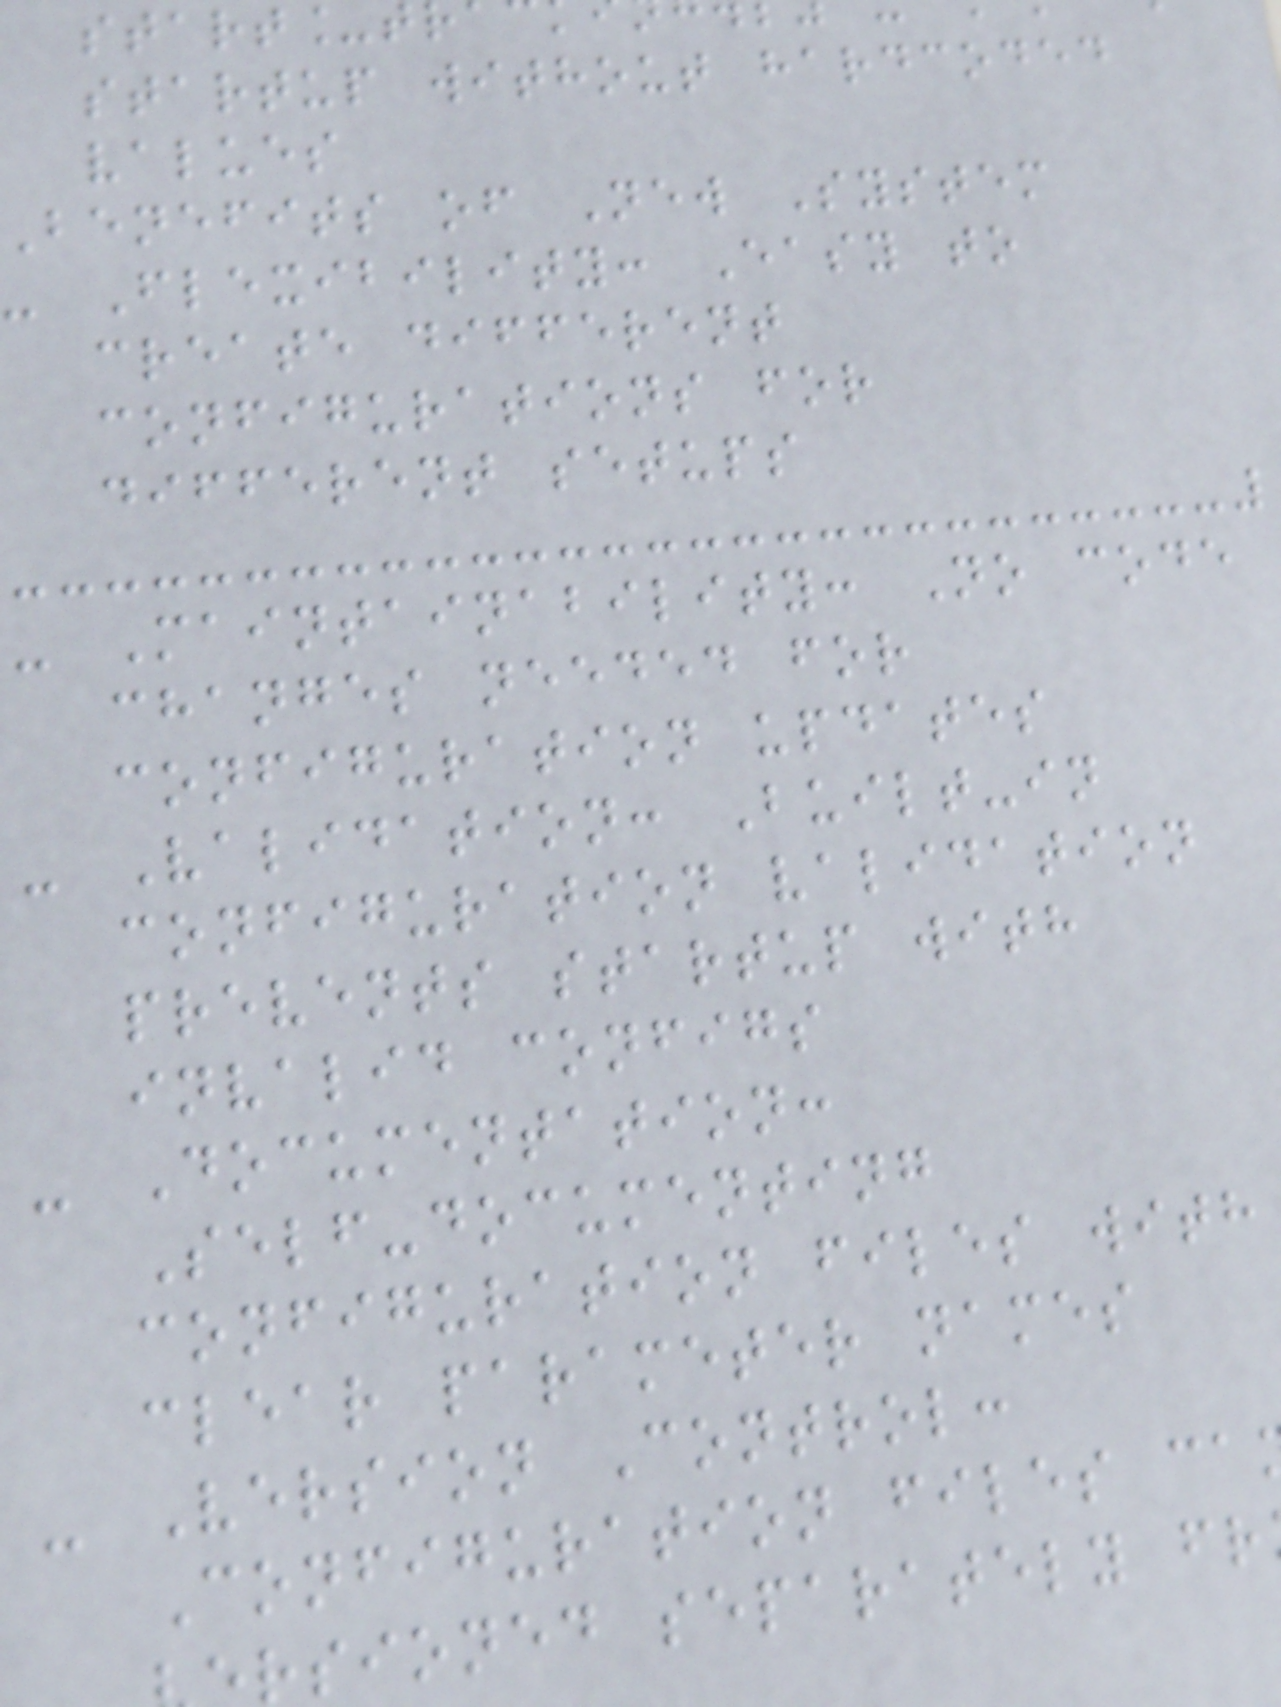start_t
startup without hardcoded
values
Benefits of New System
- Flexibility: Easy to
create different
configurations for
different setups
- Maintainability: No code
changes needed for
configuration updates
- Validation: Built-in
configuration validation
prevents startup with
invalid configs
- Documentation:
Self-documenting
configuration files with
clear parameter names
- Version Control:
Configuration files ca
rsioned separately fr
